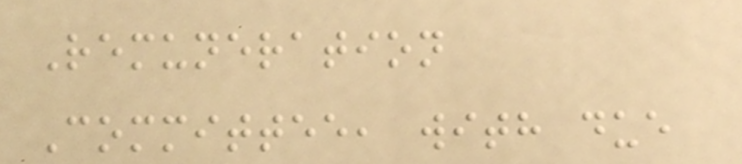Remuneration
Committee, with due
